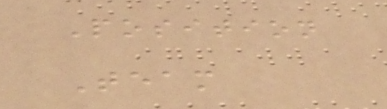Position
Team
